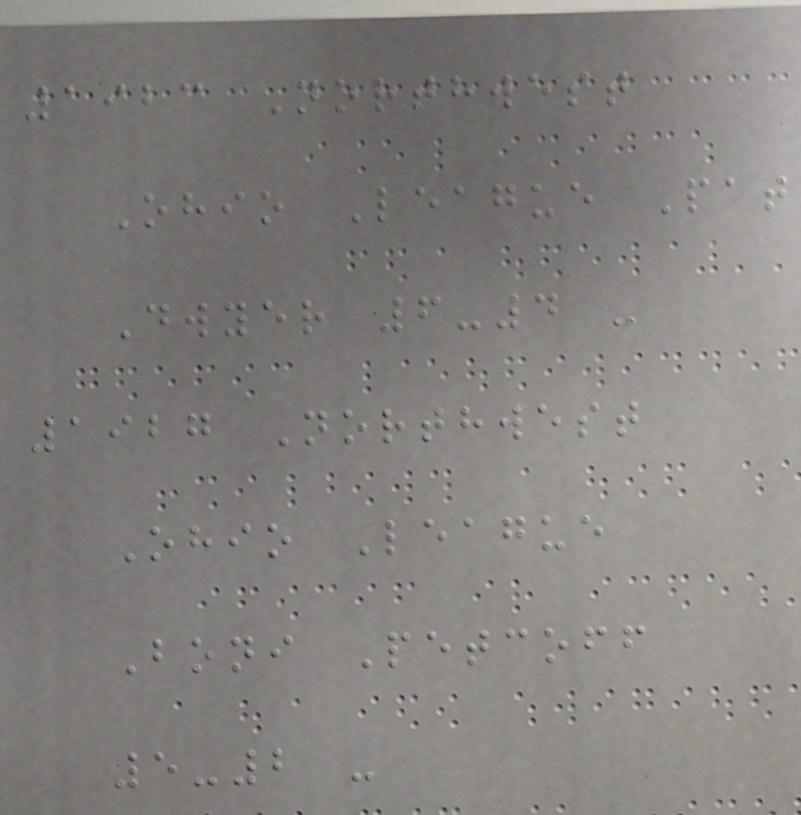1923 Northwest
Ohio League Pat
Dwyer 6-4 -
1927 Northwest
Ohio League
Boni Petcoff
5-2 -
